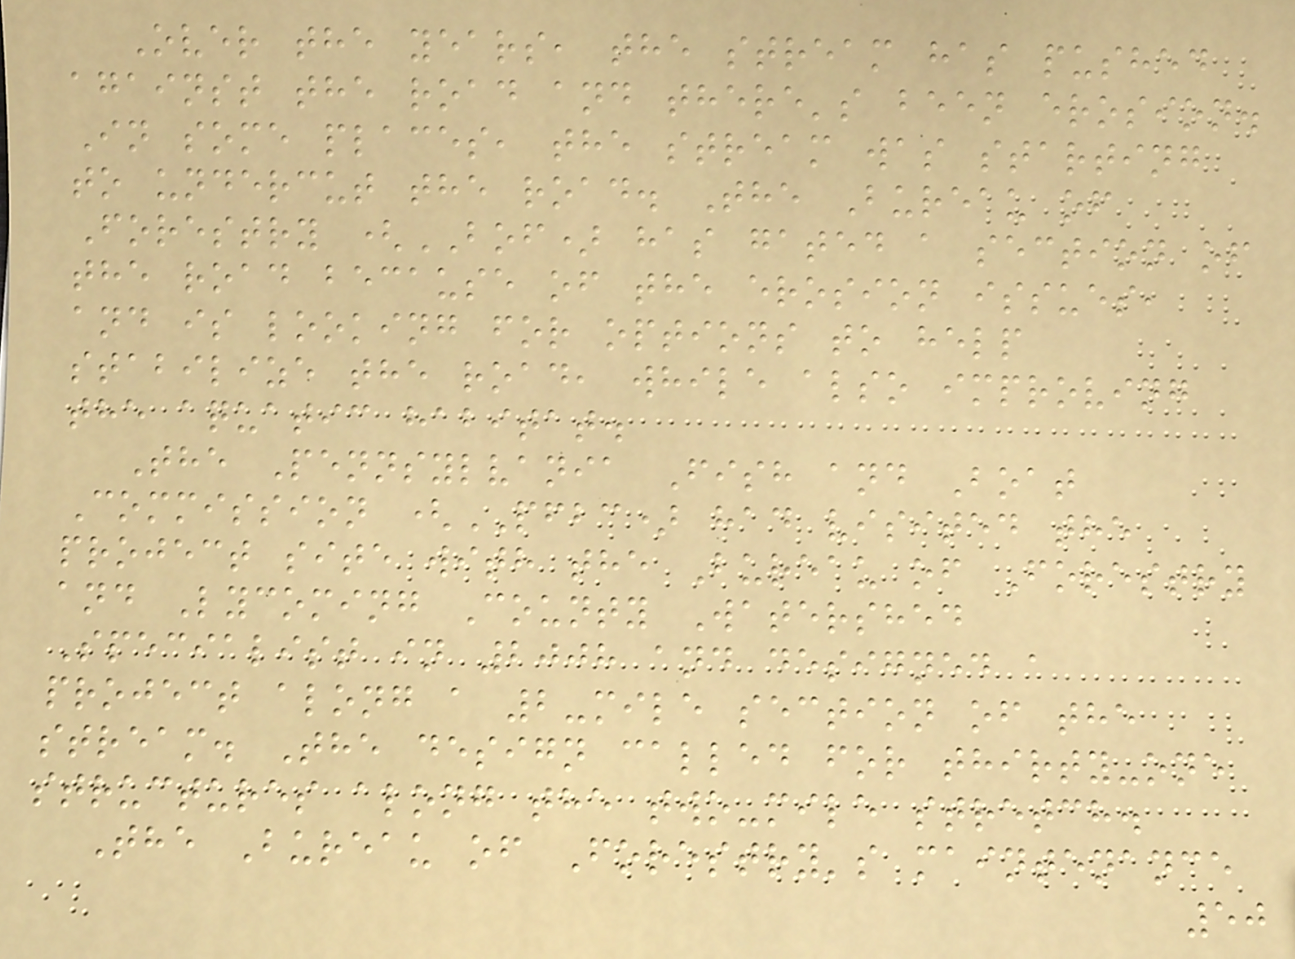Over the years, the stream has pushed
against the road and there's been erosion.
In some places, the stream was starting
to undercut the road. The Bureau of
Forestry (BOF) has gated a section of
the road because of the erosion issues,
and is looking for options to help
stabilize the road, while also improving
the aquatic habitat.
The Pennsylvania Fish and Boat
Commission (PFBC) had visited the
project site with the Bureau of Forestry
and Lycoming County Watershed
Specialist in 2008 and designed a
project along a 2-mile section of the
stream. The design called for thirty-one
structures along the two-mile stretch.
The Bureau of Forestry's maintenance
50
